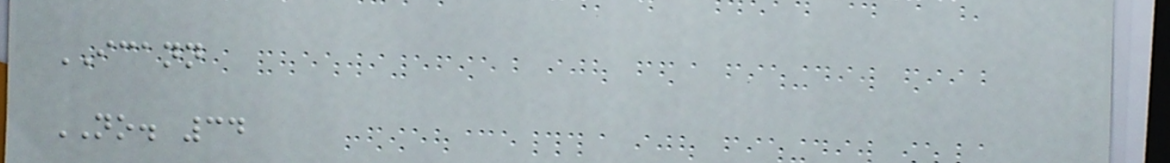ICANN
NO. 34
